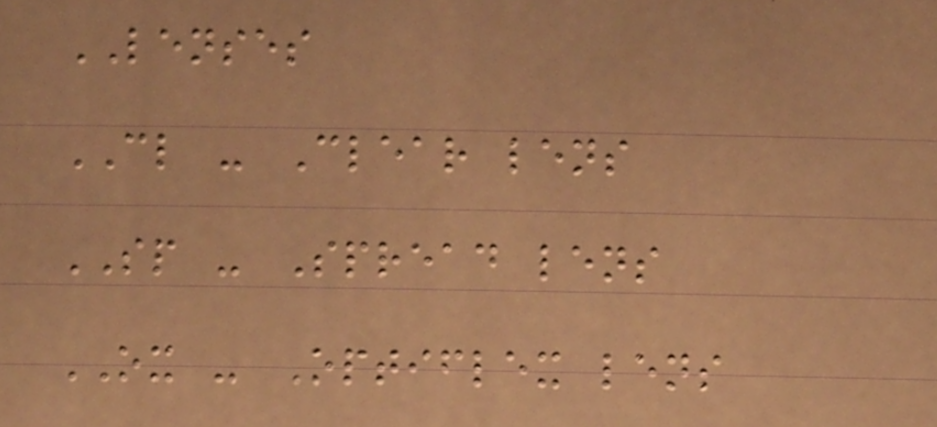LENSES
CL - Clear lens
SP - Spread lens
OX - Optiflex lens
